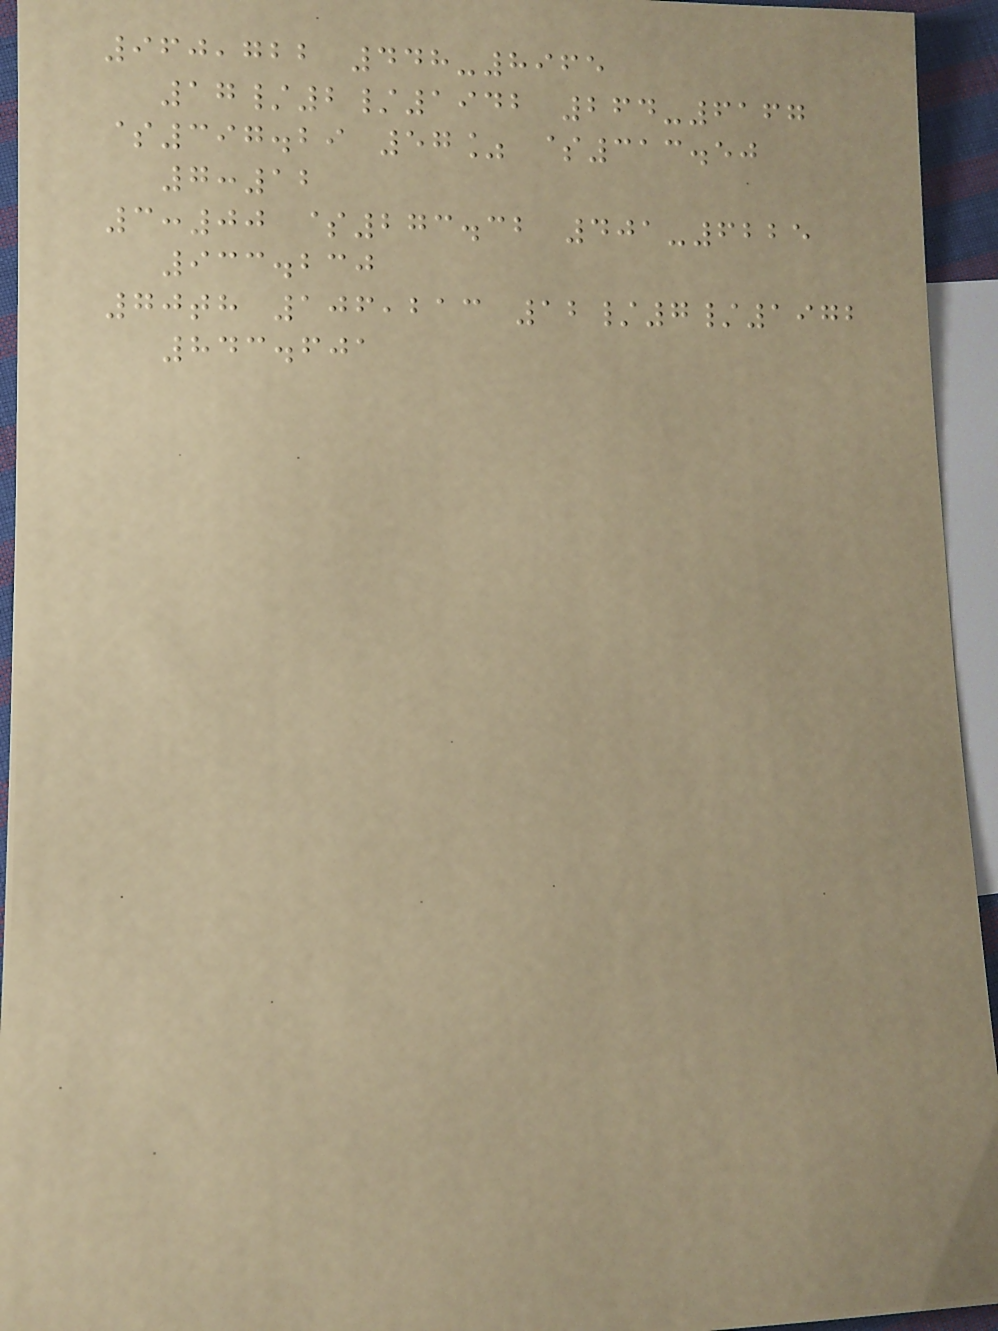960,722 448-8965
17/2/1942 264-6167
$397.29 57% $313.50
7:12
3:00 $273.32 401-6225
933.230
70th 106,213 12/7/1972
843.601
